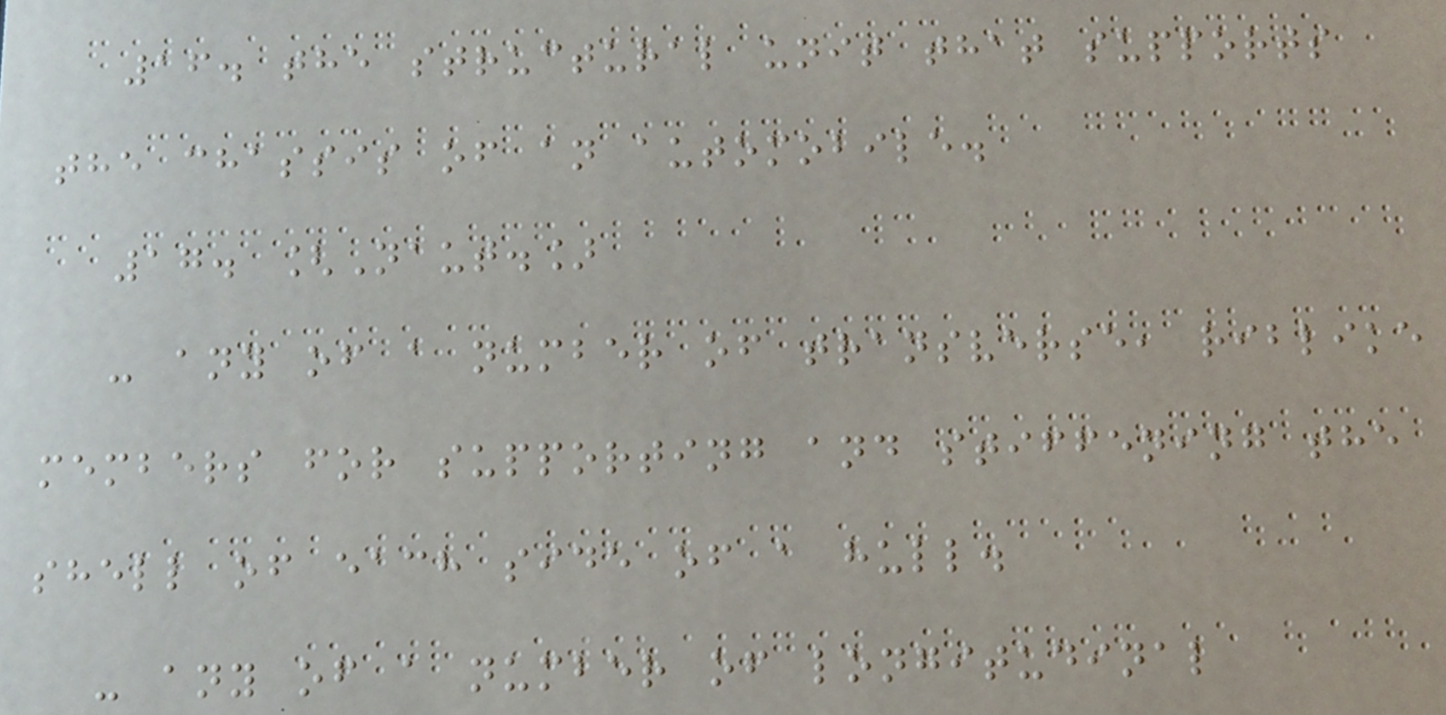16. the structural unit that supports
the chassis of an automobile.
17. [Naut.]
- any of a number of transverse, riblike
members for supporting and stiffening the
shell of each side of a hull.
- any of a number of longitudinal
